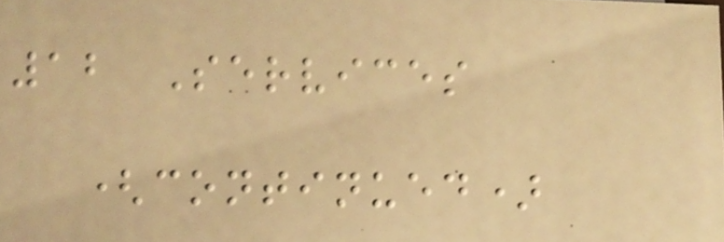12 Services
(continued)
